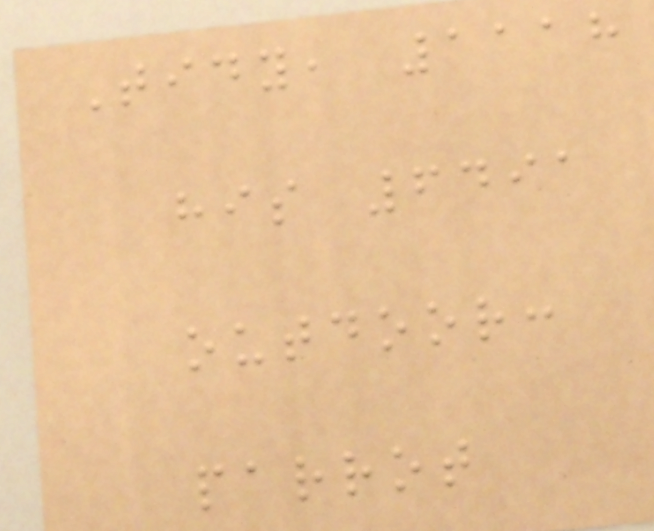Tidy, 1118
his 6491
outdoor:
parrot
